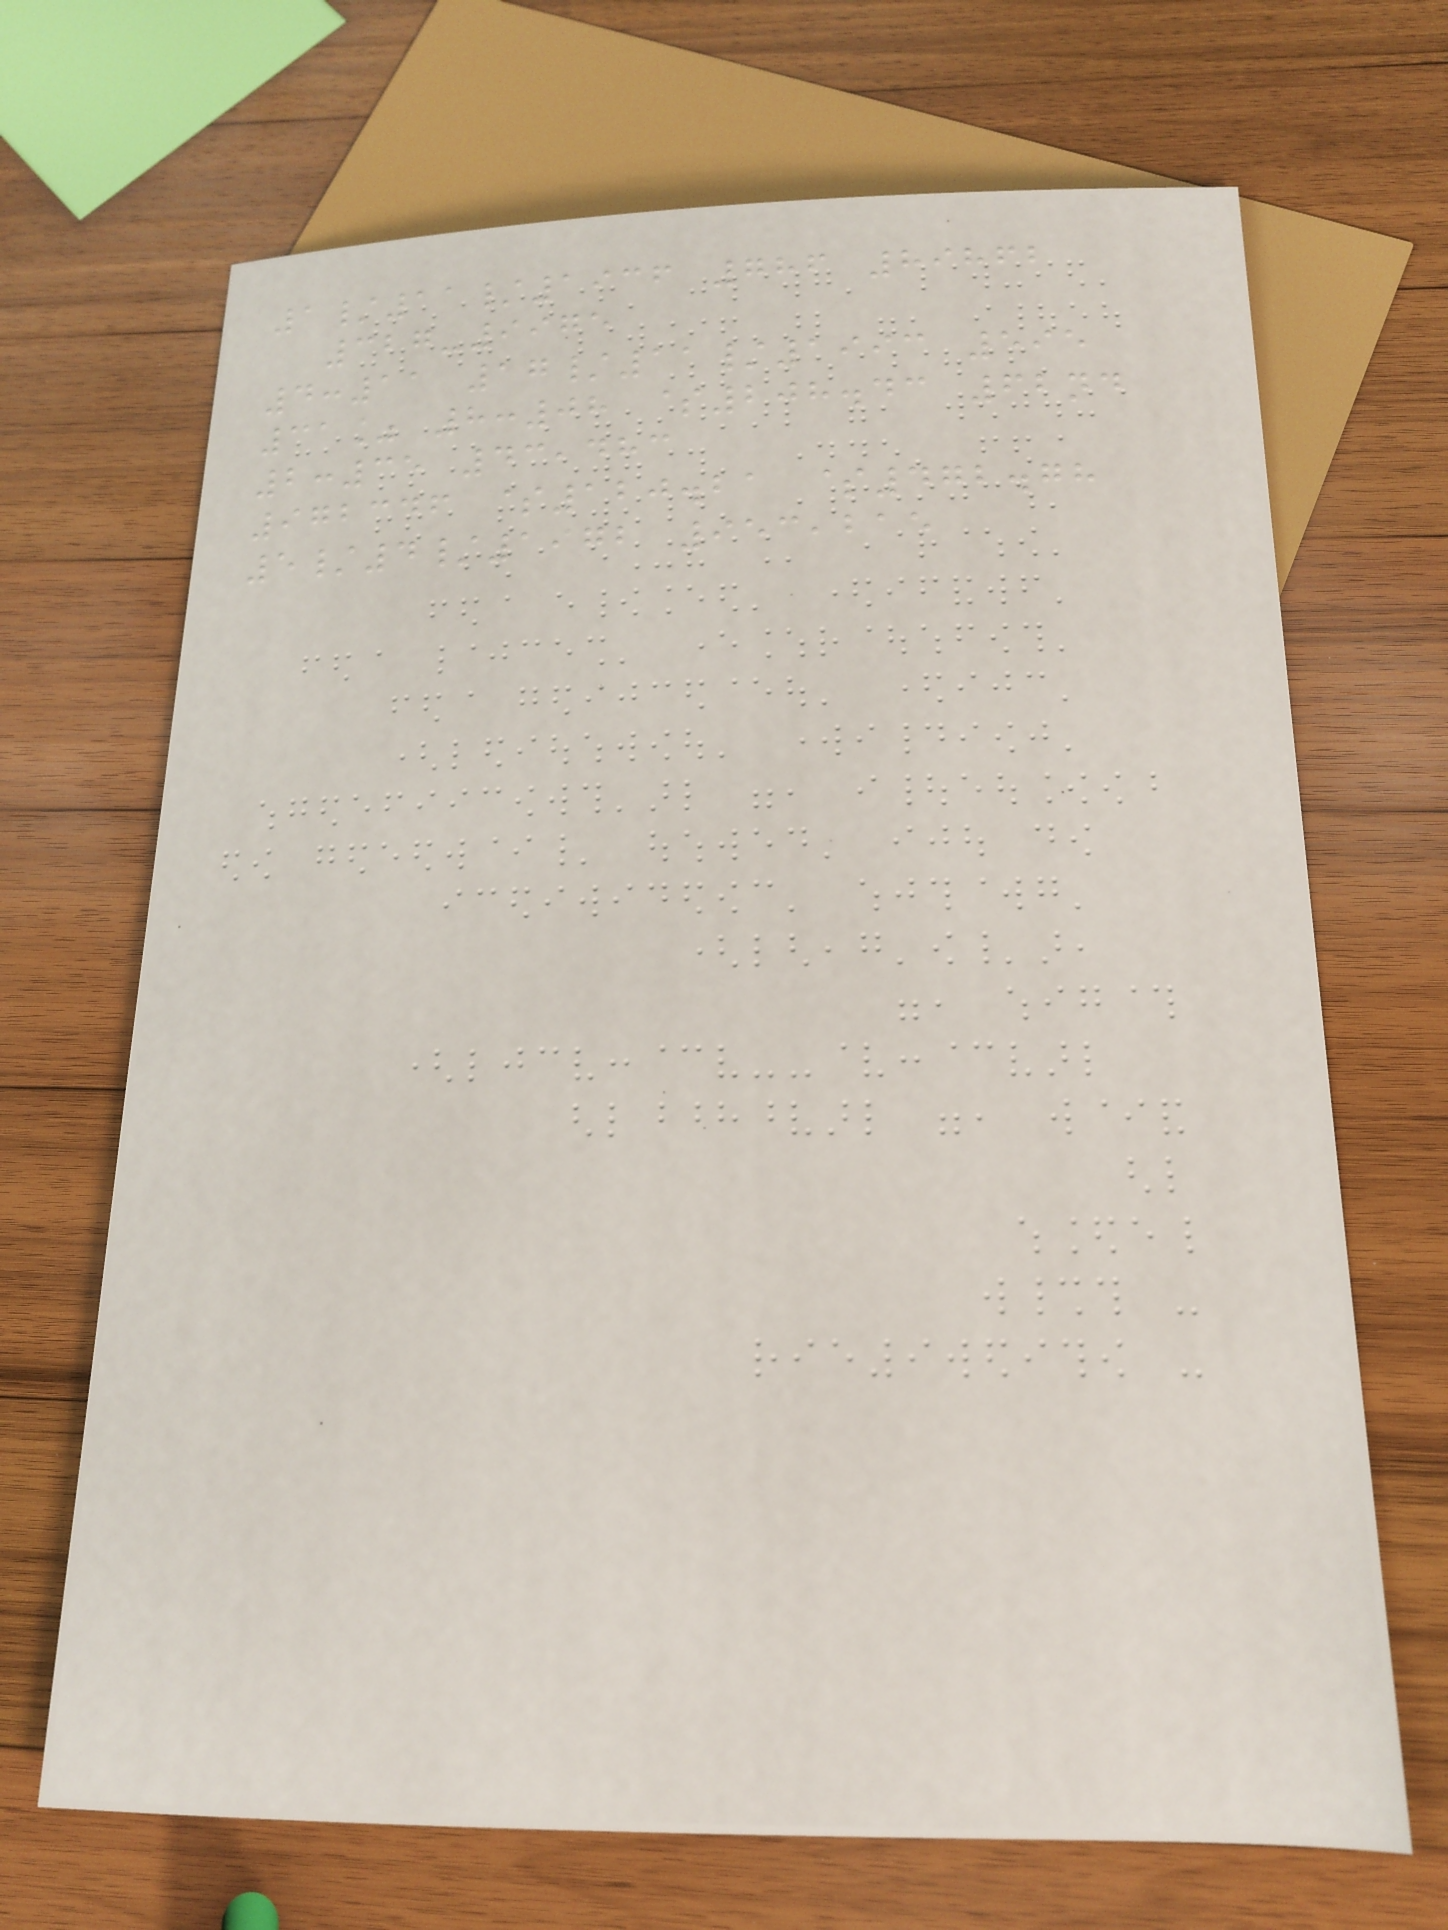1/11/1936 786 89862
327-9975
4:11 17/11/1993 595
31% 8:08 $208.43 62nd
2:35 43,483
972346 $120.21 $472.78
5/4/1972 953,215
